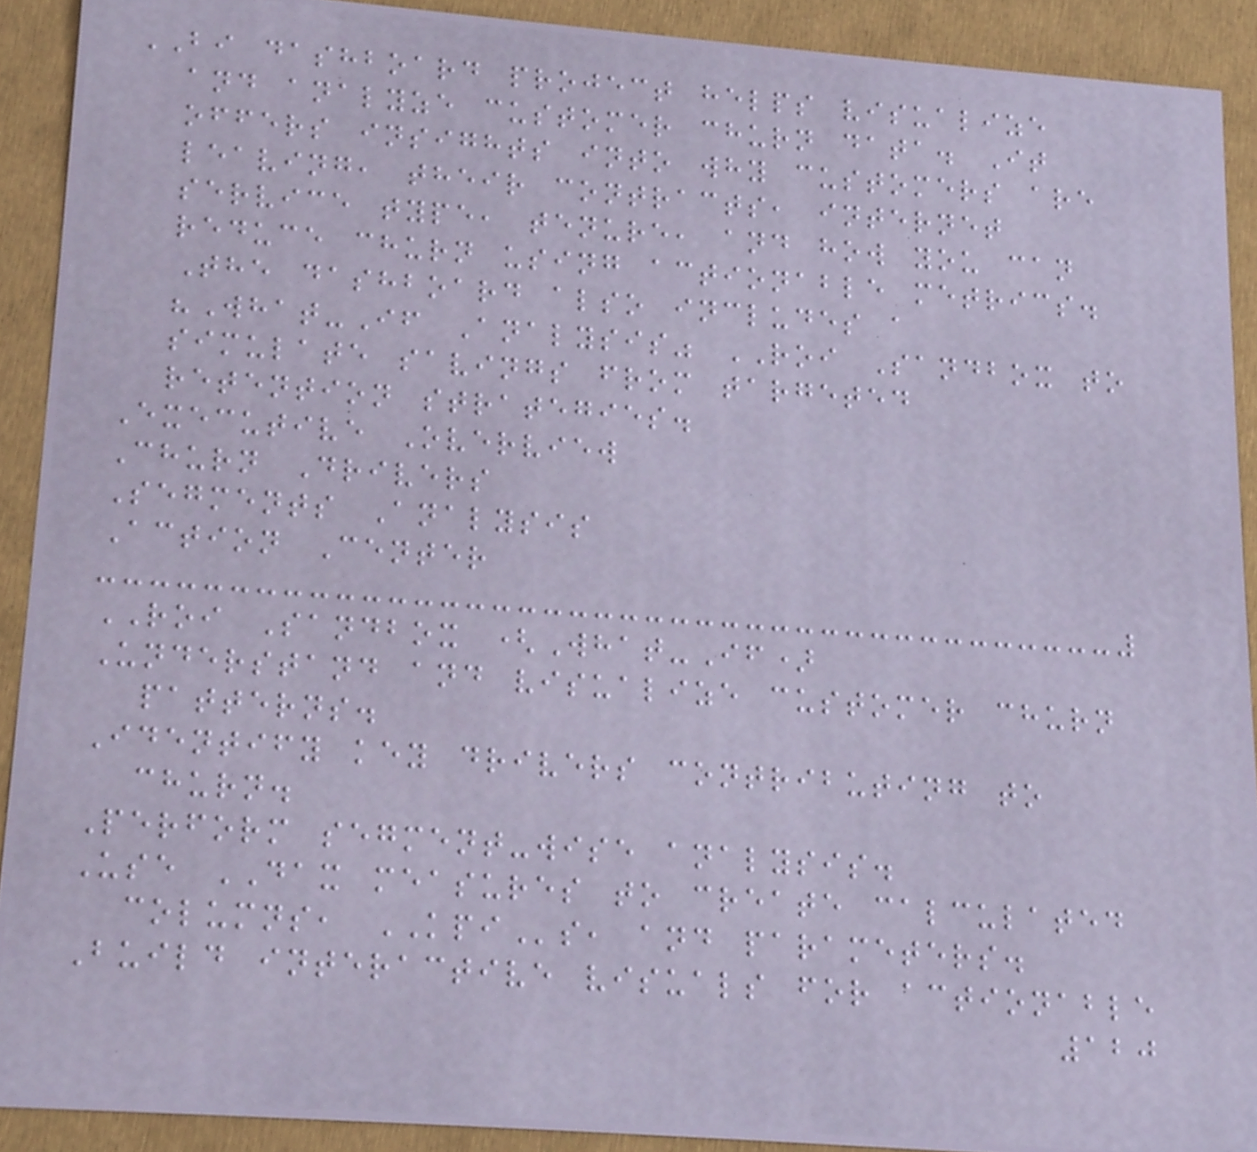BI dashboard project helps visualize
and analyze customer churn data. It
offers insights into why customers are
leaving, their contracts, internet
service type, tenure, and how you can
reduce churn using actionable metrics.
The dashboard also includes a
"What-If Analysis" ROI Sandbox to
simulate savings from targeted
retention strategies.
Executive Overview
Churn Drivers
Segments Analysis
Action Center
ROI Sandbox (What-If)
Understand and visualize customer churn
patterns.
Identify key drivers contributing to
churn.
Perform segment-wise analysis.
Use DAX measures to create calculated
columns, KPIs, and parameters.
Build interactive visuals for actionable
120
